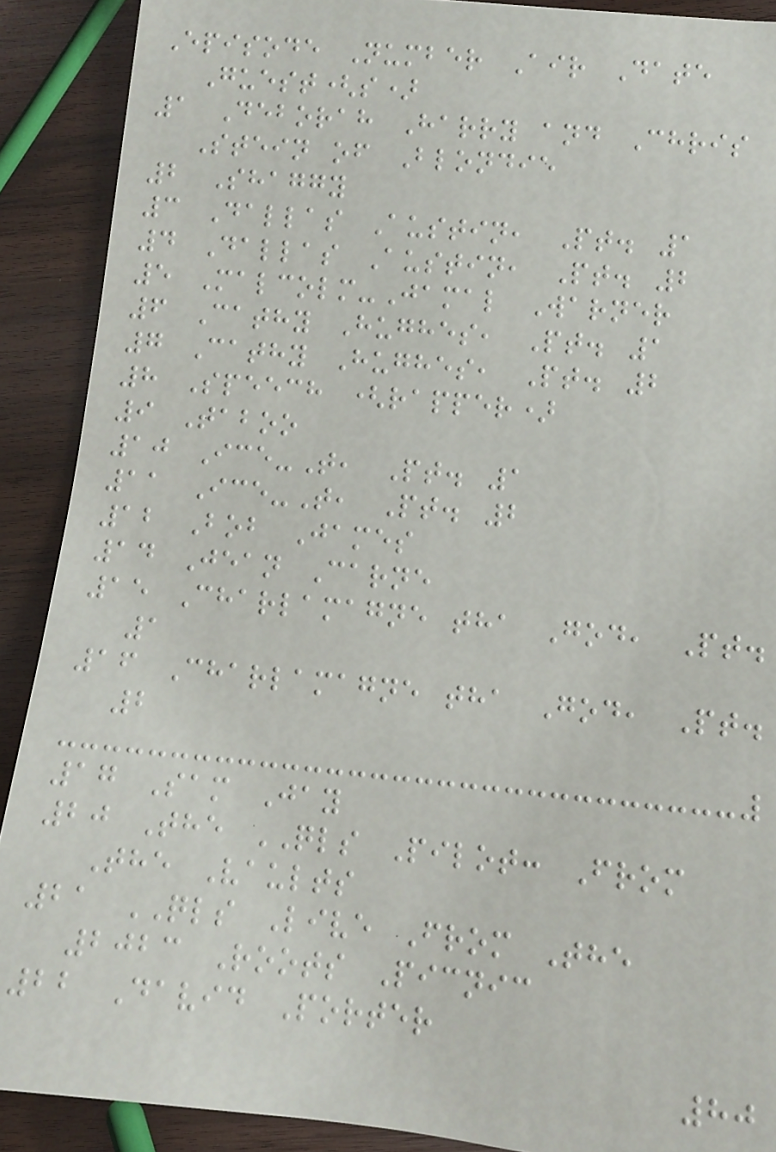Episode Number Air Date
Guest(s)
1 Deborah Harry and Chris
Stein of Blondie
2 Shaggy
3 Dallas Austin, Pt. 1
4 Dallas Austin, Pt. 2
5 Malcolm-Jamal Warner
6 Cathy Hughes, Pt. 1
7 Cathy Hughes, Pt. 2
8 Speech (rapper)
9 Taboo
10 Ice-T, Pt. 1
11 Ice-T, Pt. 2
12 Bob James
14 Jean Carne
15 Charlamagne tha God, Pt.
1
16 Charlamagne tha God, Pt.
2
17 Sam Jay
20 The QLS Pilot: From
The Vaults
21 QLS Live From The
2023 Roots Picnic
22 David Porter
80
